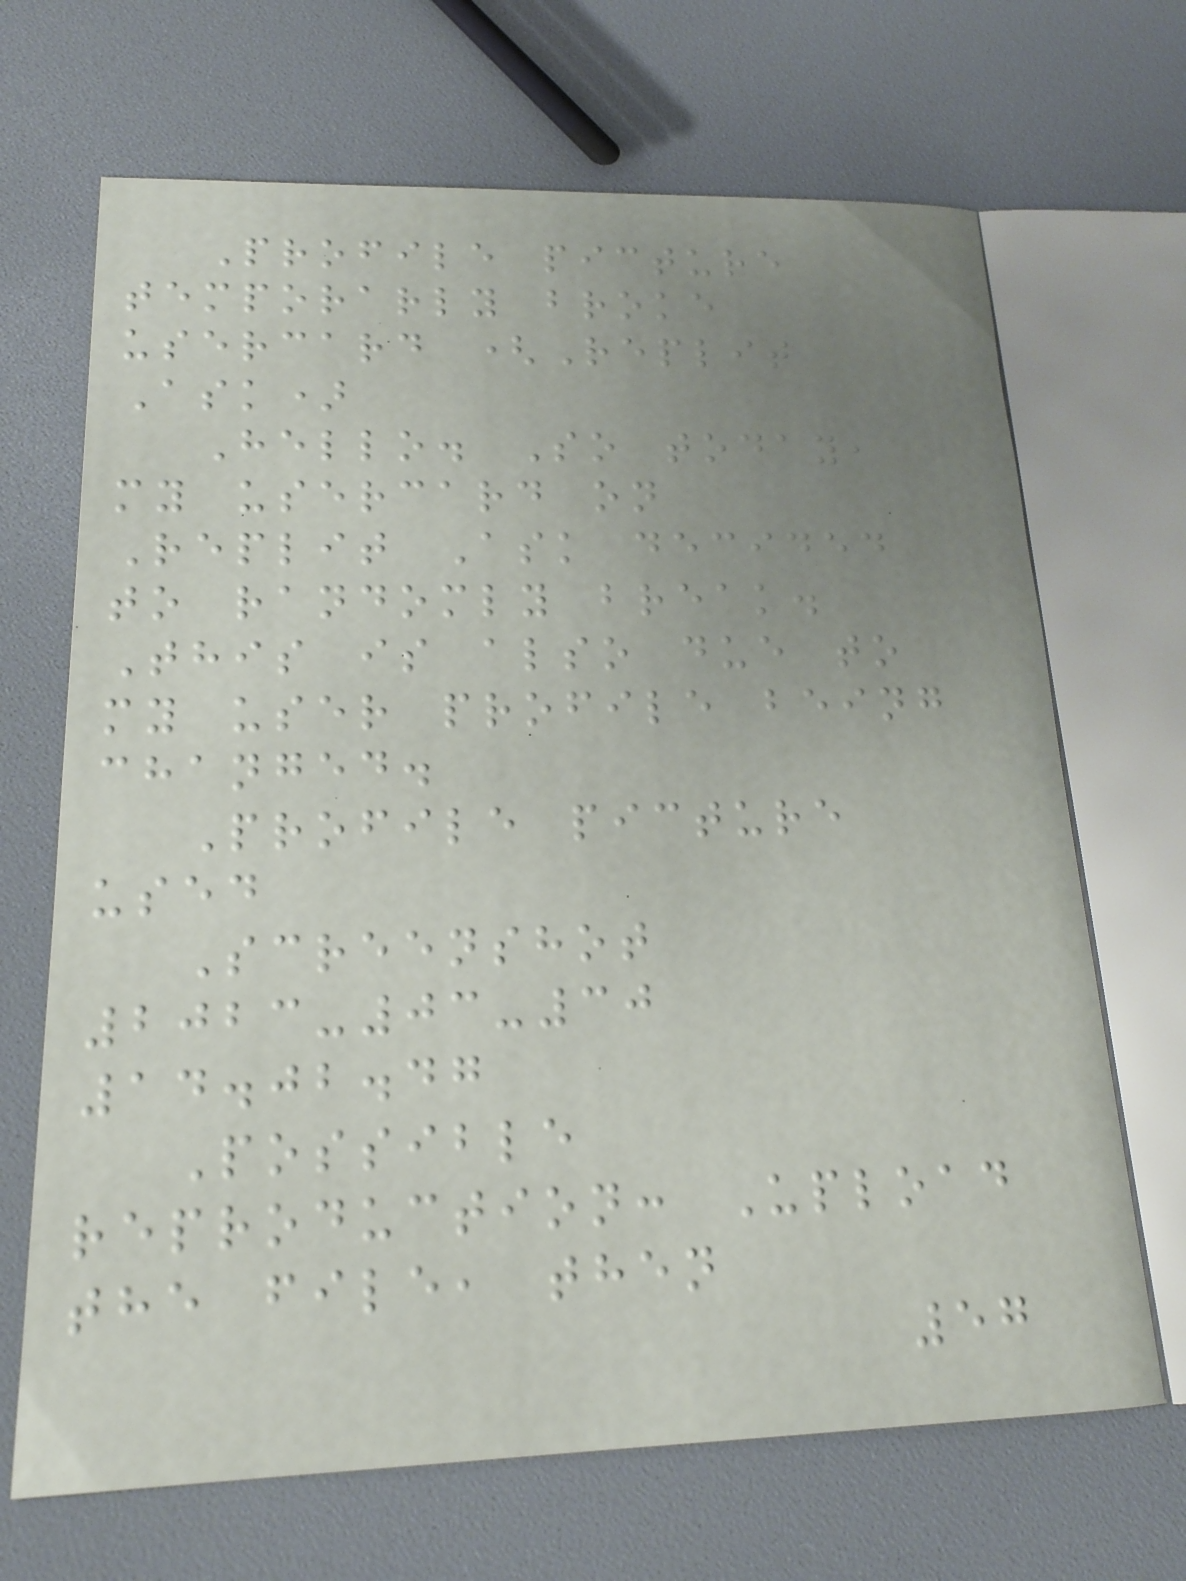Profile picture
temporarly broke
usercard (Replit
Ask)
Hello. So today,
my usercard on
Replit Ask decided
to randomly break.
This is also due to
my user profile being
changed.
Profile picture
used
Screenshot
2023-03-30
14.02.47
Possible
reproduction: Upload
the file, then
57
